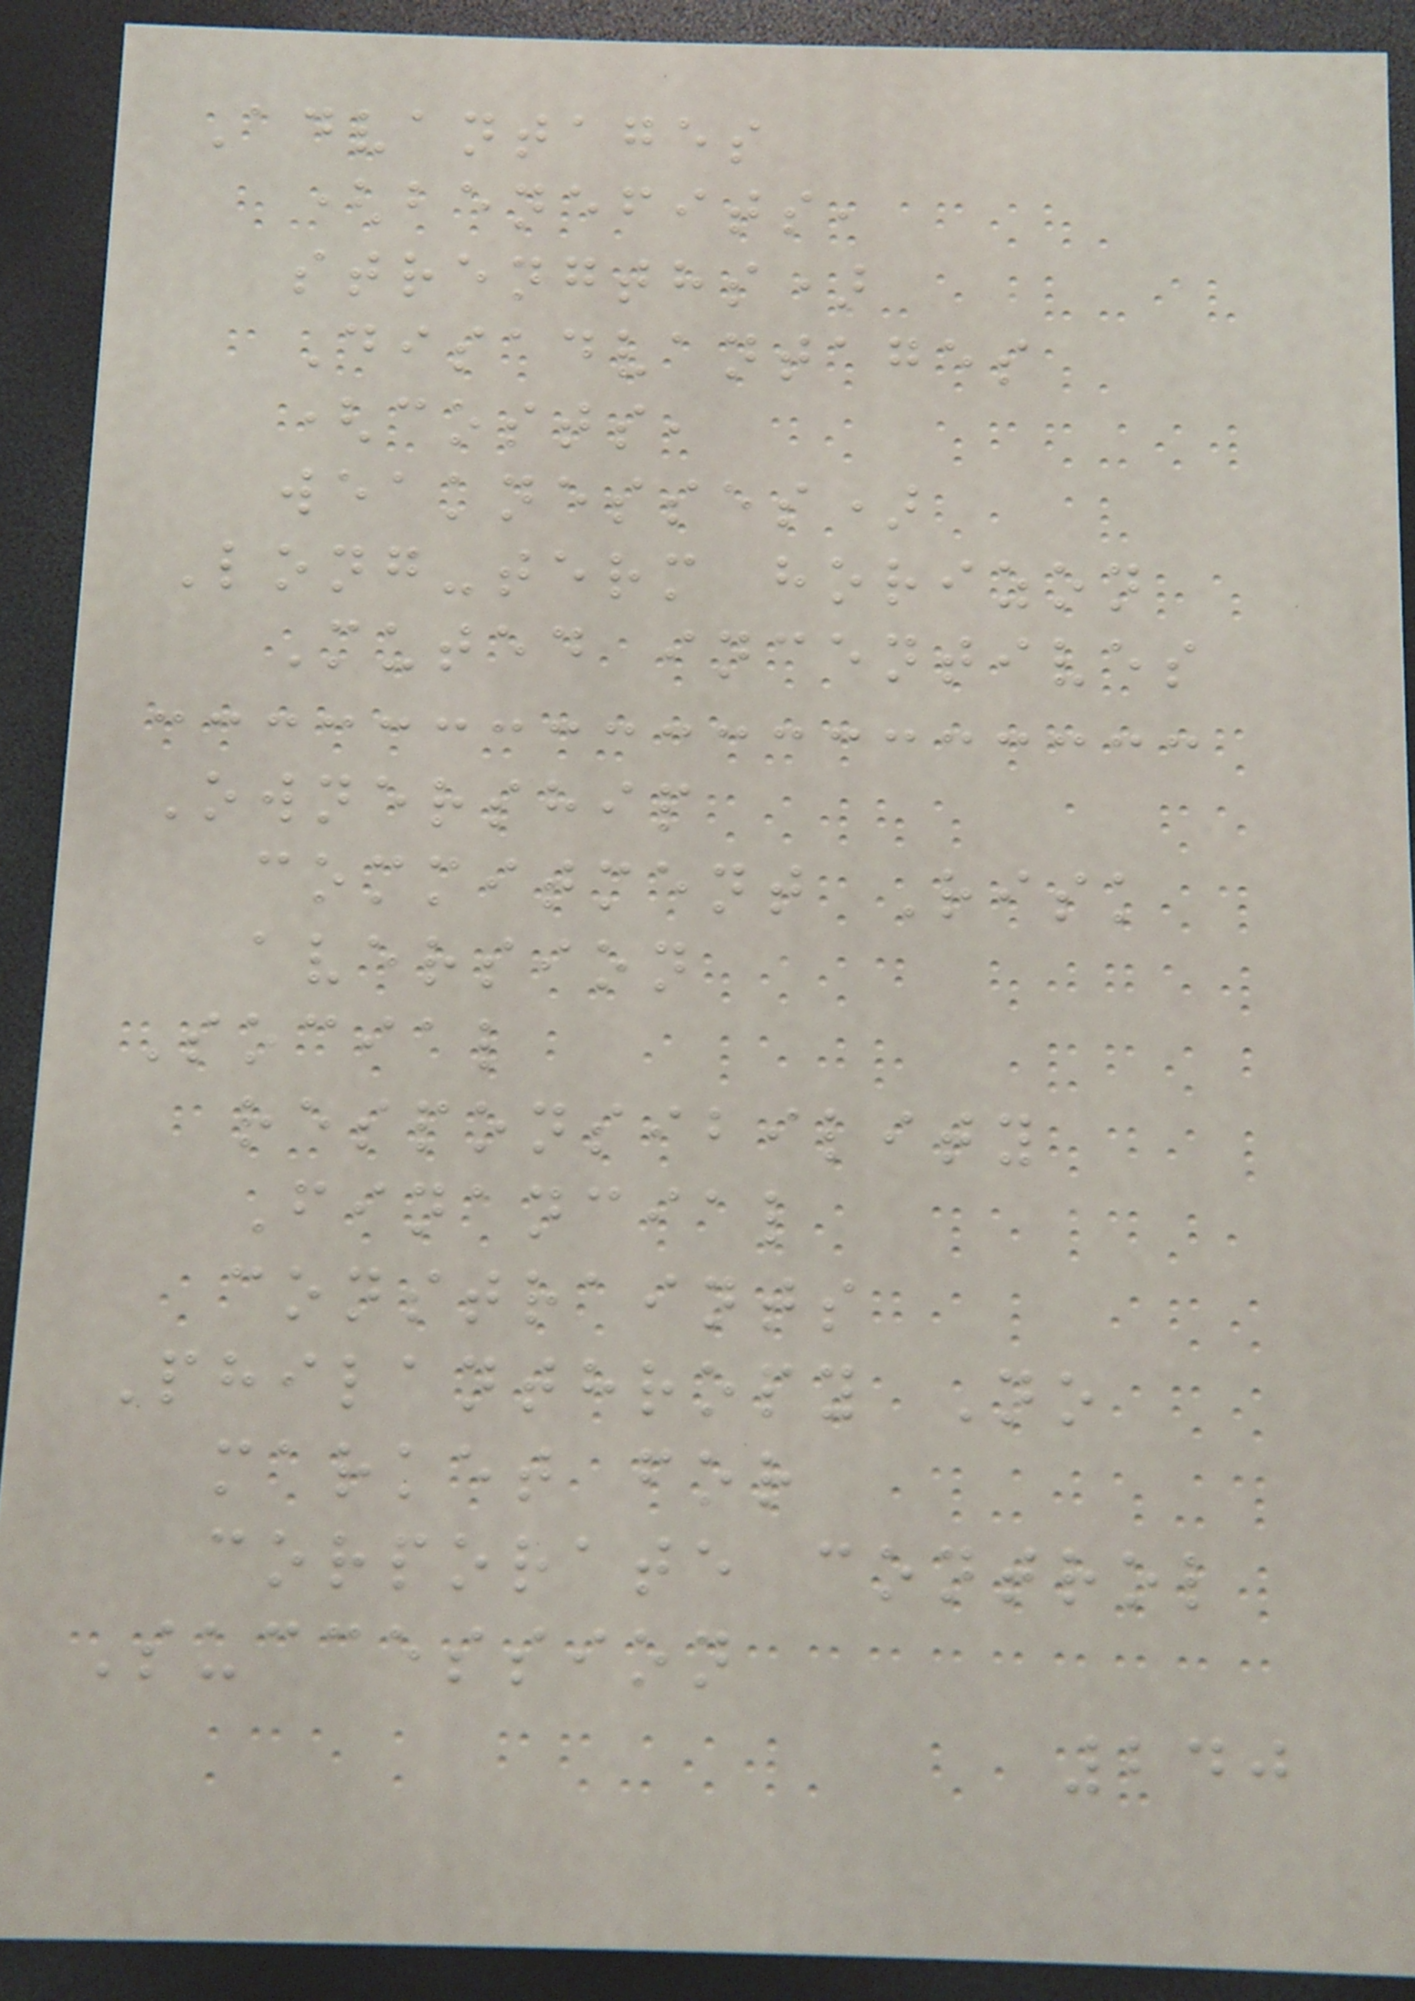Advantages
(benefits,
strengths)
Disadvantages
(costs,
weaknesses)
Long-term horizon
Muted incentives
Ownership
commitment Risk
aversion
Social
responsibility
Financial
constraints
Philanthropy No
market for
corporate control
Succession
240
